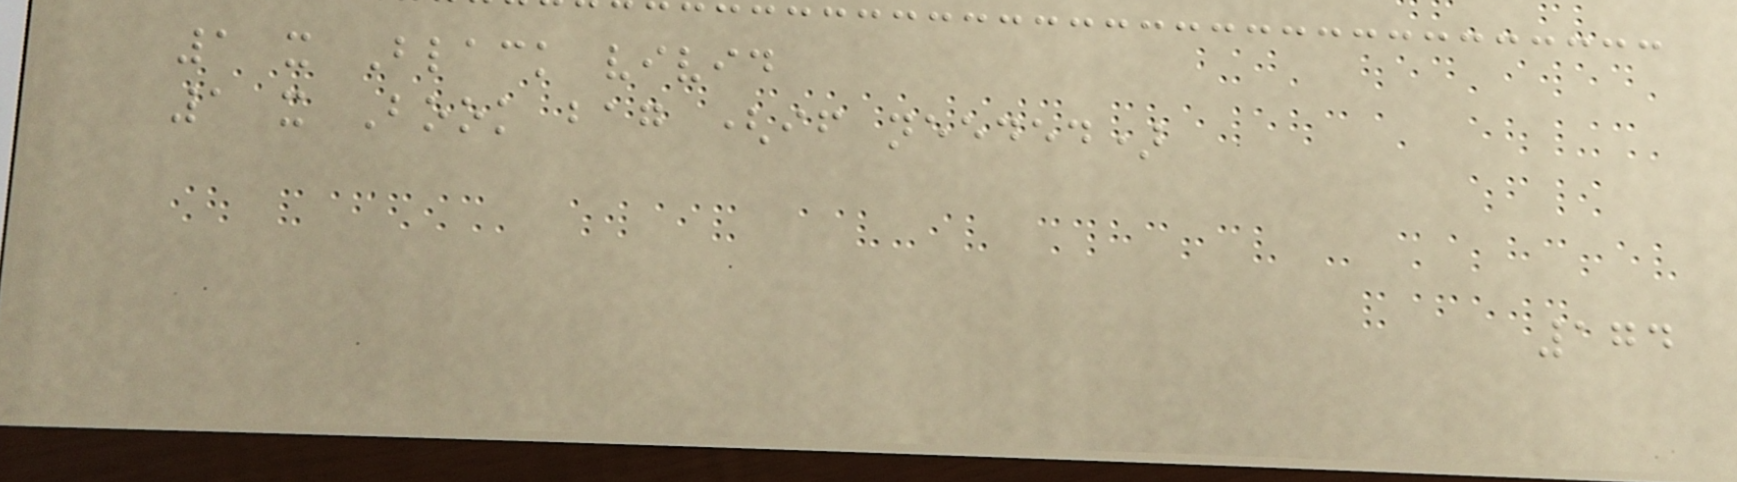1 x Black vivid
1 x Book bag (if needed)
174
